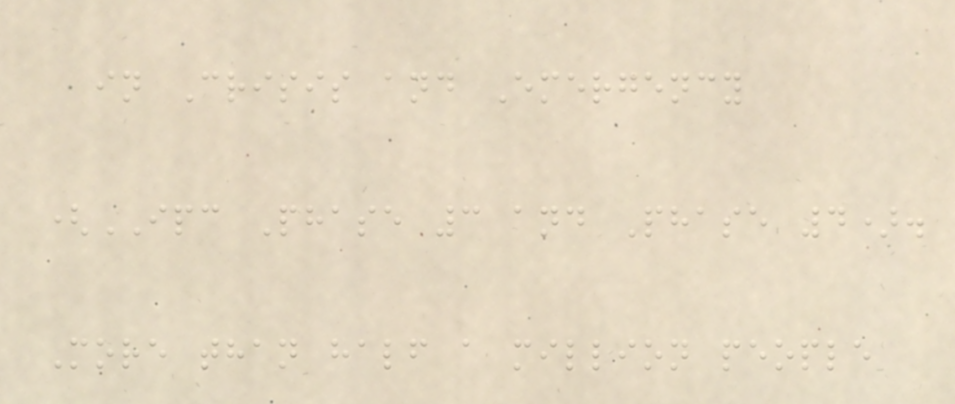in Crisis and Emergency
(IPC Phase 3 and Phase 4).
More than half a million people
